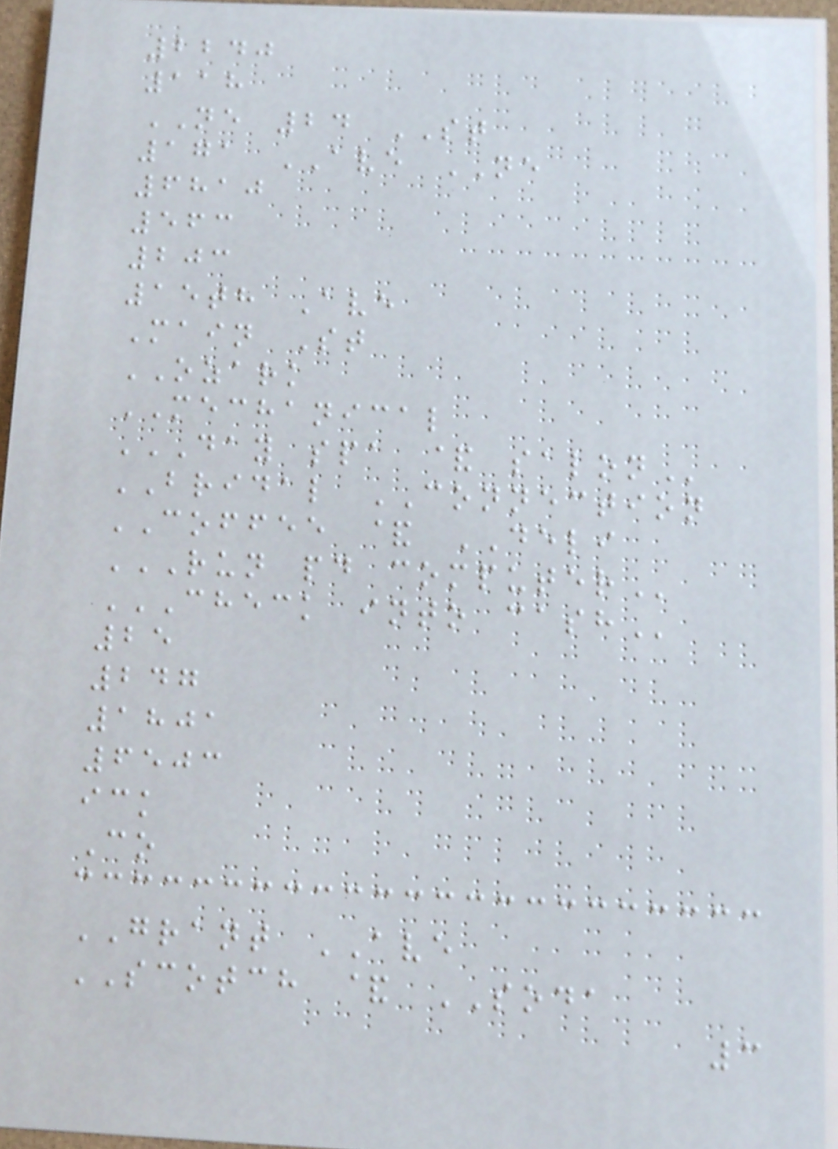2240
118
NE 24 ST
171 AVE NE
6810
563
203
15th Ave
Main St
OZARK
MECHANICAL
DAY SPA & SALON
BRIDAL CONNECTION
COFFEE & DELI
RUN PD COMPUTER
CHECK INTO CASH
25
247
1801
6503
ick
Co
GRANT AVE
SCOTCH & SODA
3
